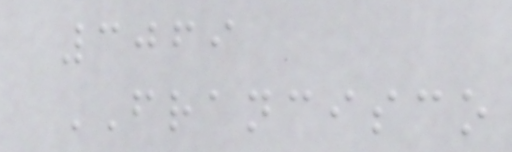3069
FRANCISCO
